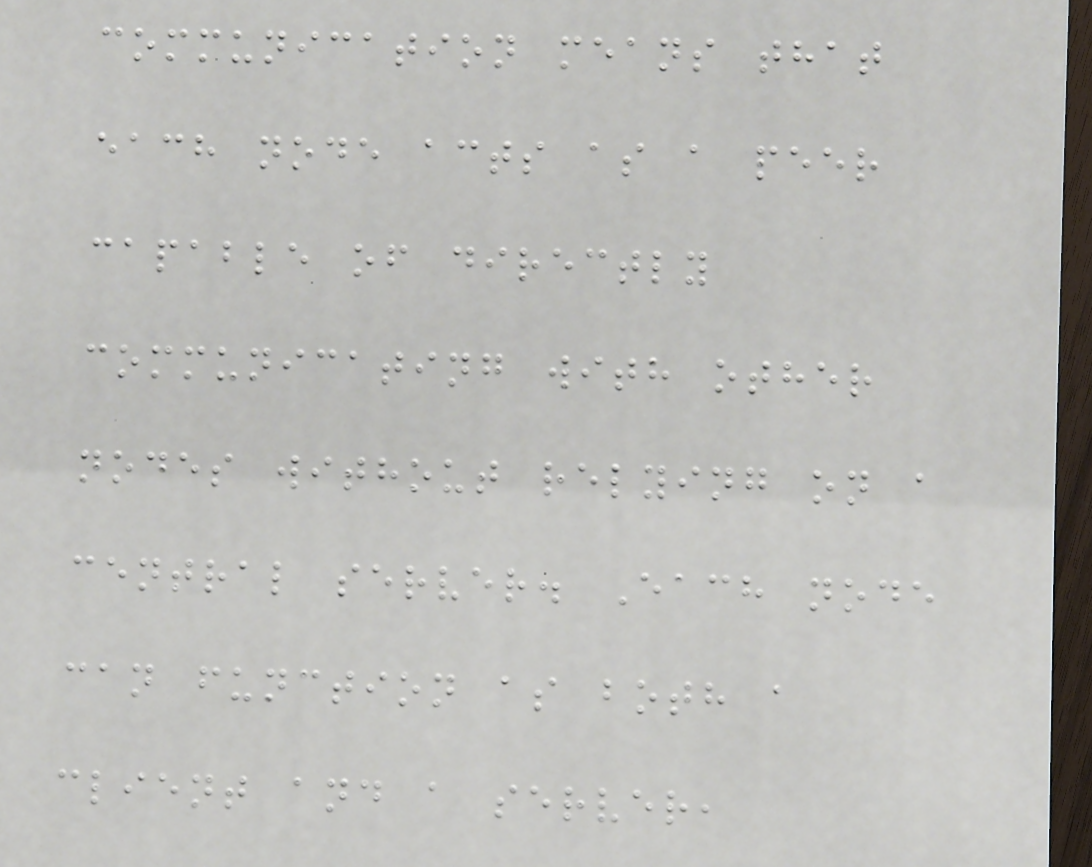communication means that
each node acts as a peer
capable of directly
communicating with other
nodes without relying on a
central server. Each node
can function as both a
client and a server,
